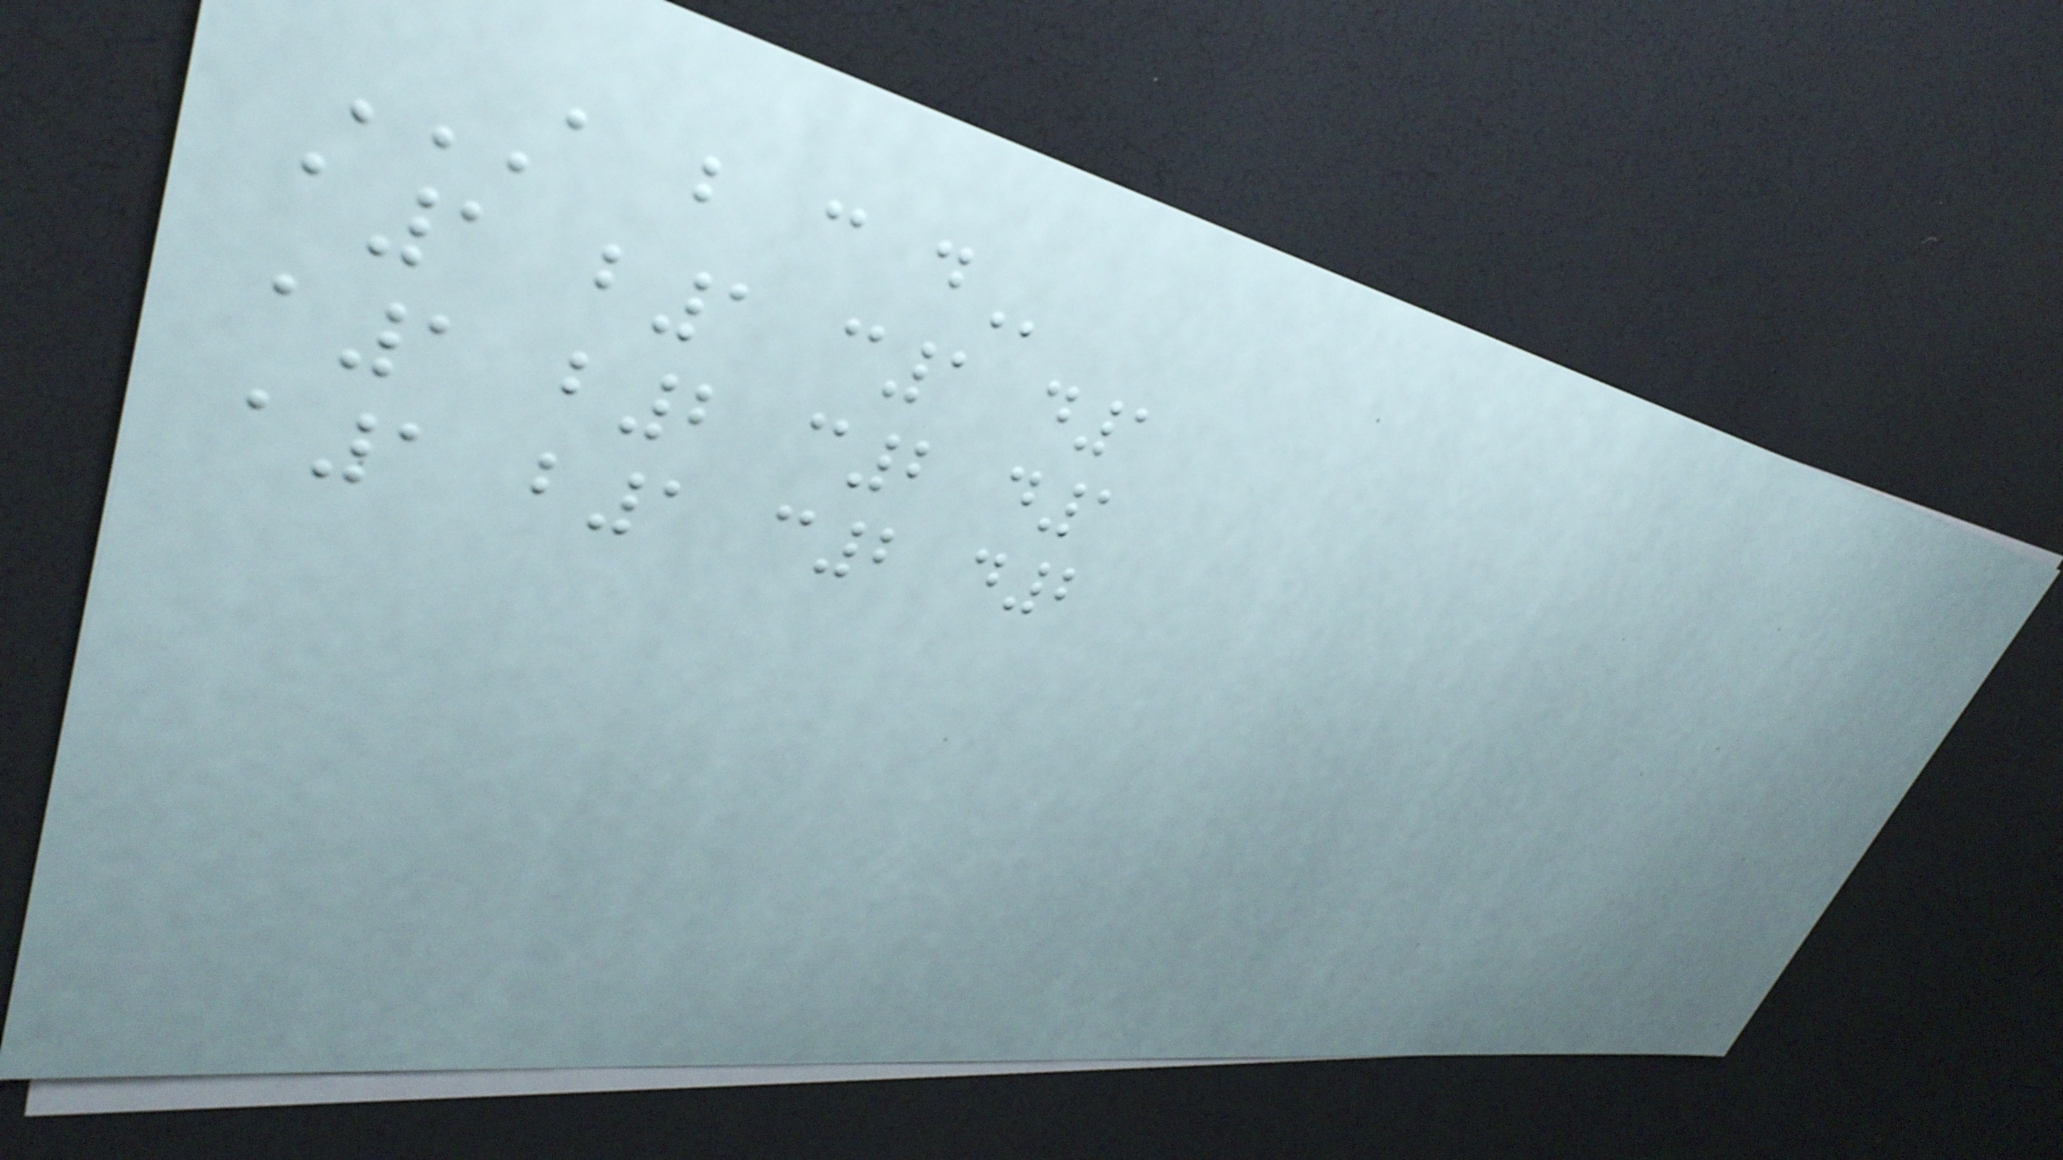A B C D
a1 b1 c1 d1
a1 b2 c2 d1
a1 b1 c2 d2
